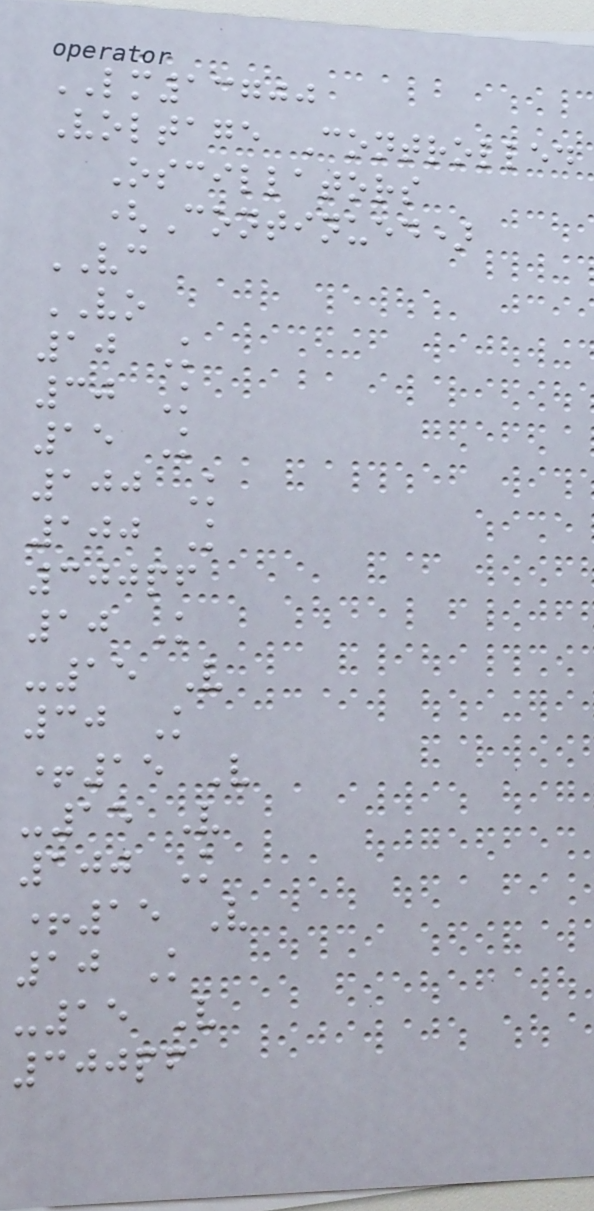LM13700
Voltage Controlled
Oscillators
(Continued)
VC
VO
10 K
30 K
15 K
100 K
100 K
300pf
10 K
-15 V
30 K
+15 V
-15 V
100 K
+15 V
10 K
-15 V
300pf
